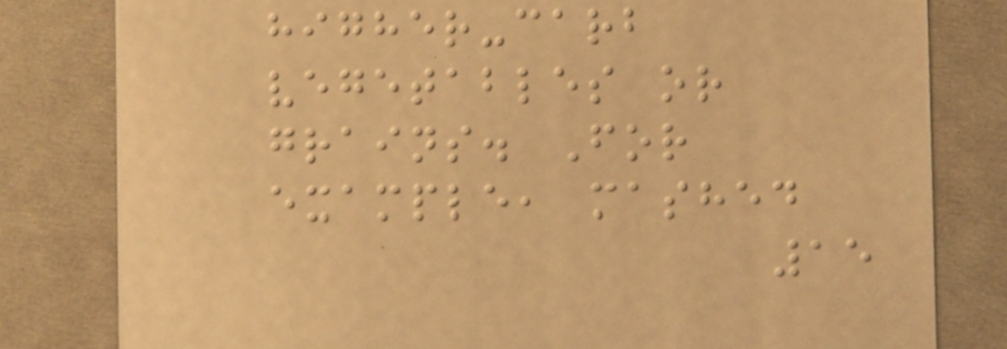higher-carb
vegetables or
grains. For
example, mashed
15
